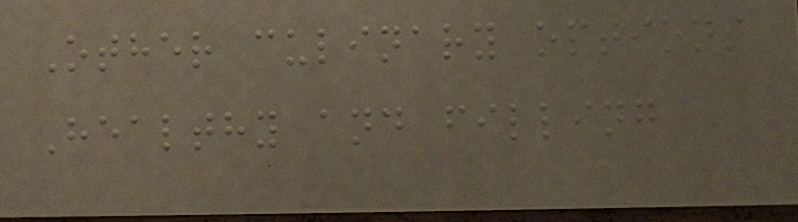Other culinary options
Healthy and filling
